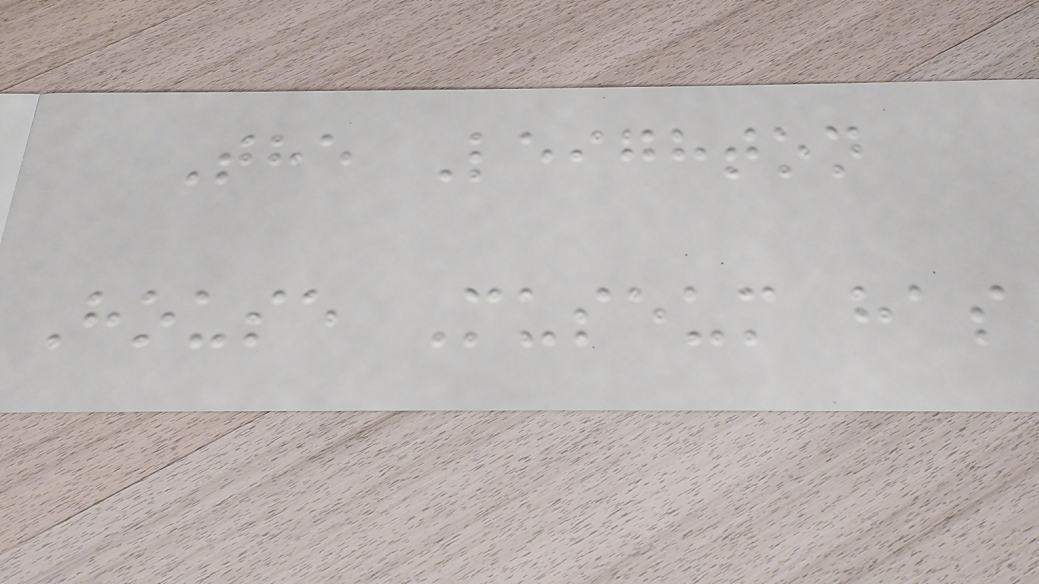The Leighton
House Museum has
